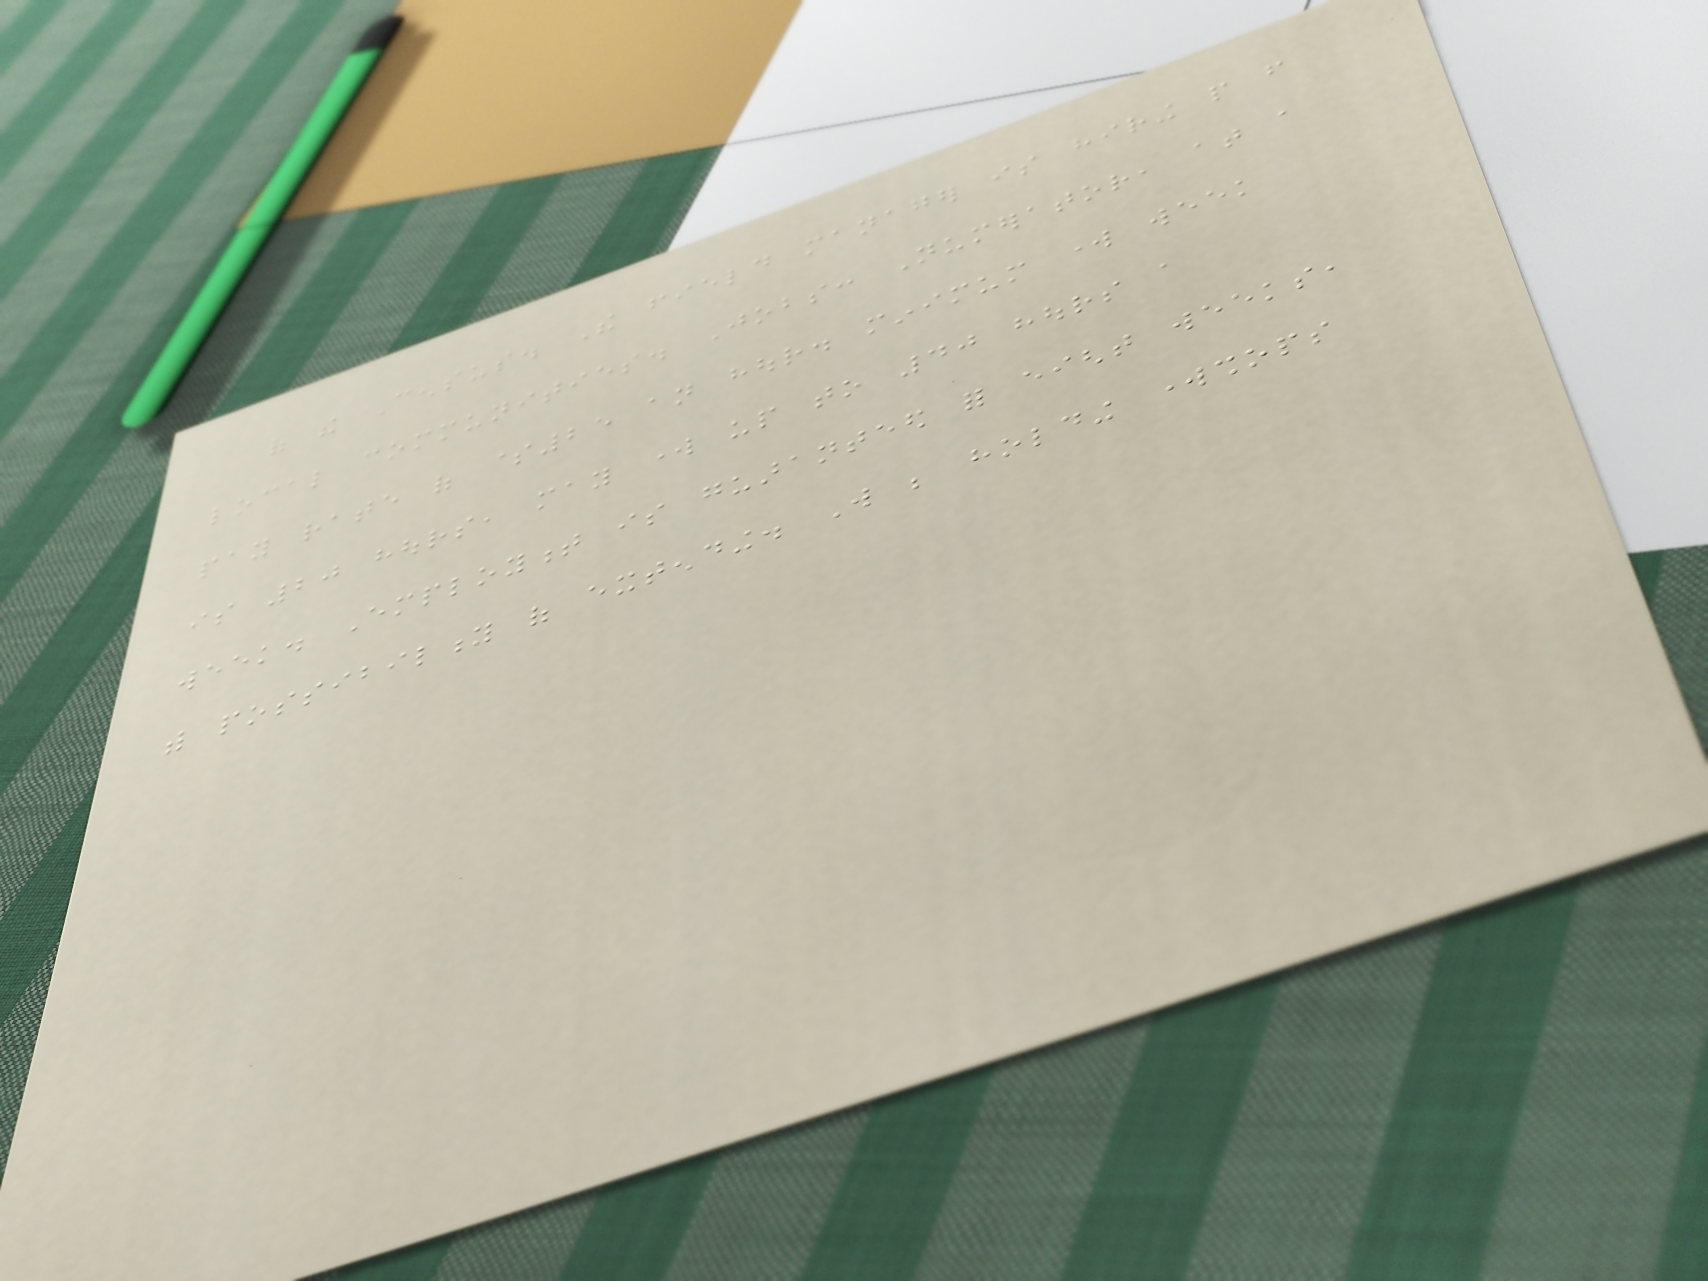of the Census. The field manager is hiring people from
local communities. Jobs: Numerator, at a
pay rate of $25 an hour. minimum work week
is 20 hours, may work up to 40 hours a
week. Employment is guaranteed for eight weeks,
with possibility of extending. Will be holding workshops
